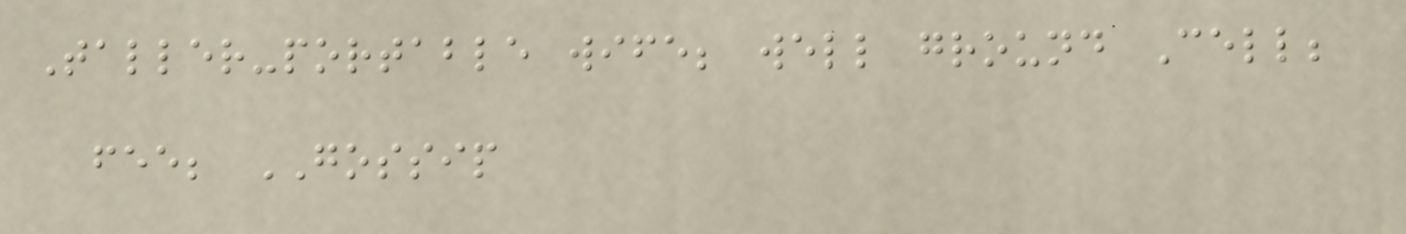Taller-portable wife; well ground Cell;
fee; GOSSIP
